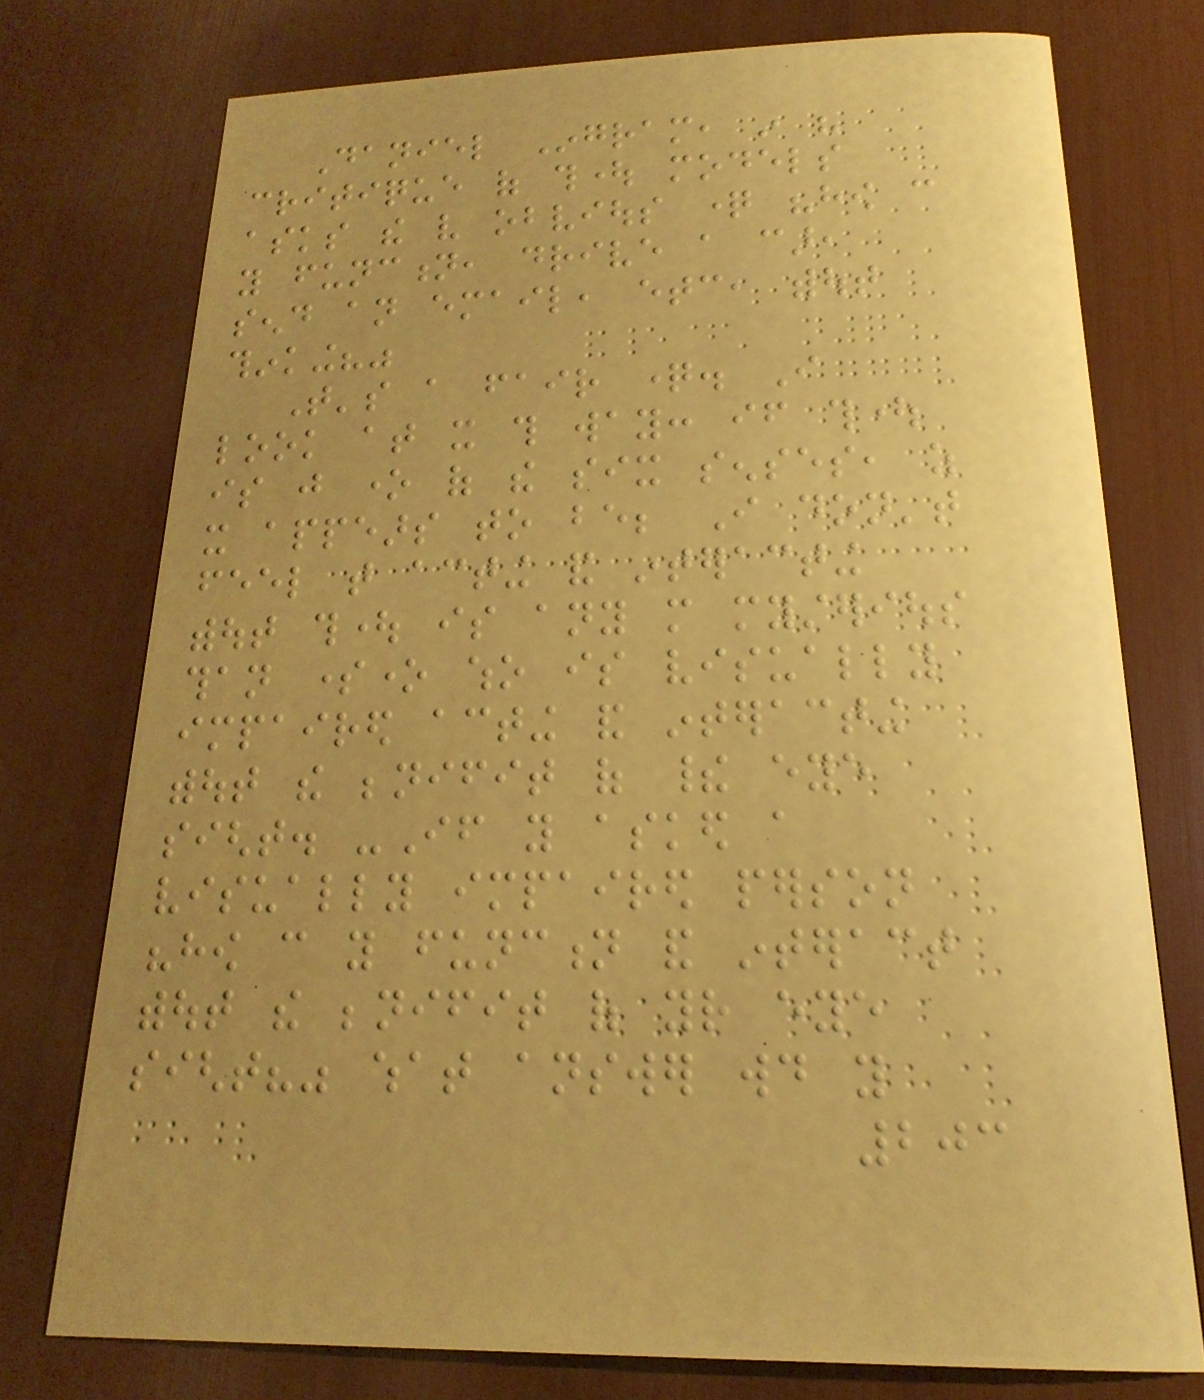Daniel Ingram, in his
critique of thought models
asks the very obvious question "how can
you function, drive a car,
send an email, etc, without
thinking?"
That's a fair question. I
look at it this way: if thought
is just one of the six senses, as
it appears to be; I don't
feel that acting and interacting
without thought is any more mysterious
than someone who is visually
impaired acting and interacting
without the benifit of their eye
sight. -If you asked a
visually impaired person
"how can you function and interact
without the benifit of your eye
sight?" what answer would you
203
